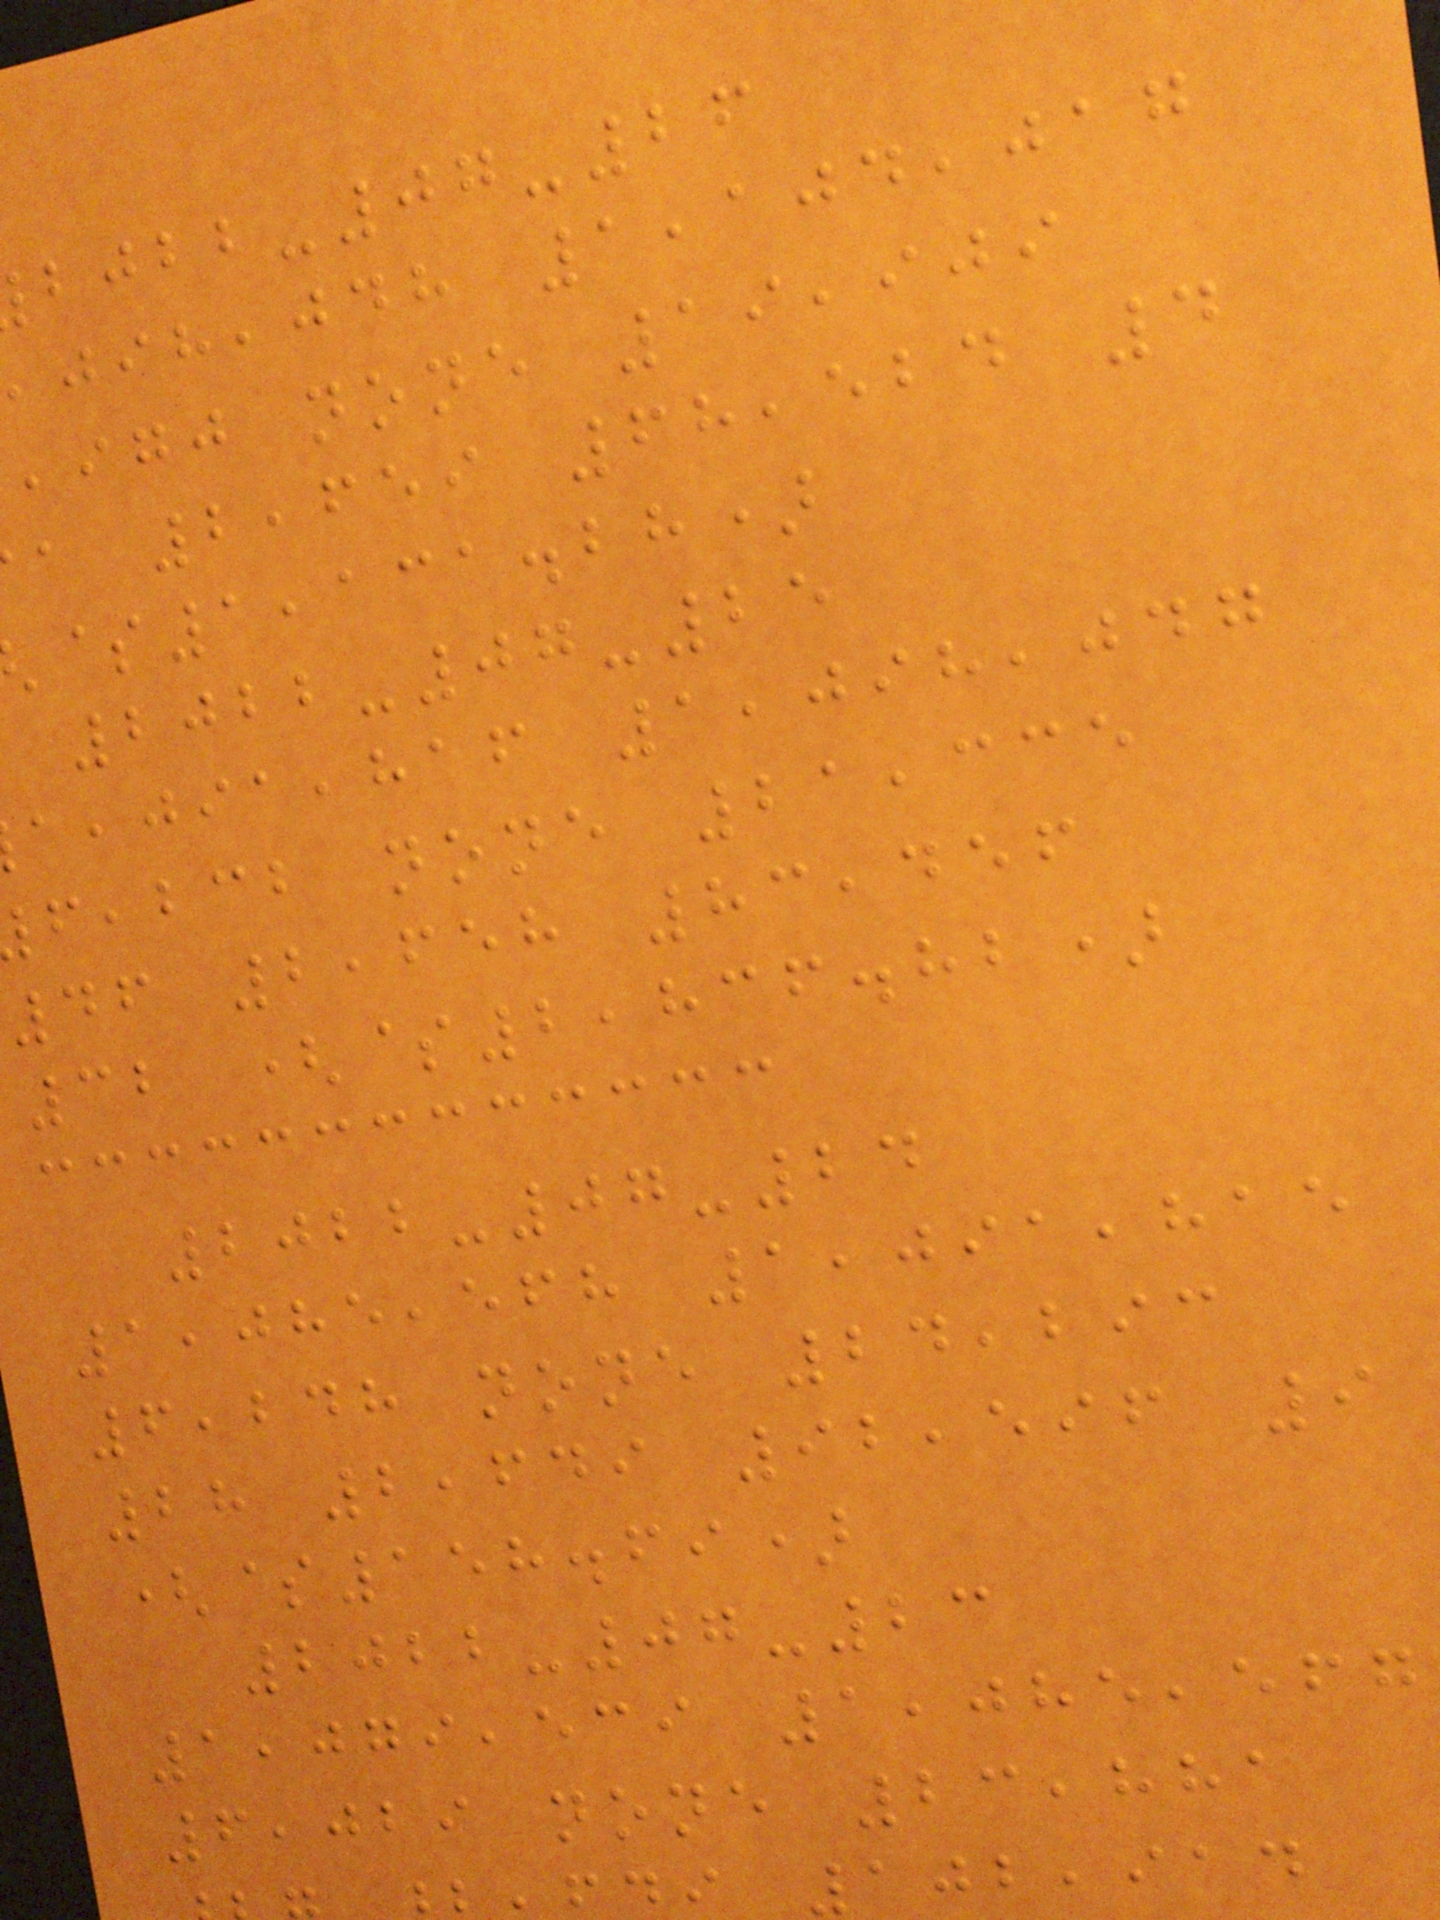-07-26
,jdh 1,104,017
,igj none 19,909
a 2,659 68,524 4
$1,131.28)
2022-07-25
,haf 1,098,047
,bcb none 21,335
46 2,658 83,456
32 ($2,836.82)
2022-07-24
1,085,568 1,091,815
6,248 none 24,293
28 2,649 92,596 9
($158.69)
2022-07-23
1,079,539 1,085,567
6,029 none 23,881
102,914
